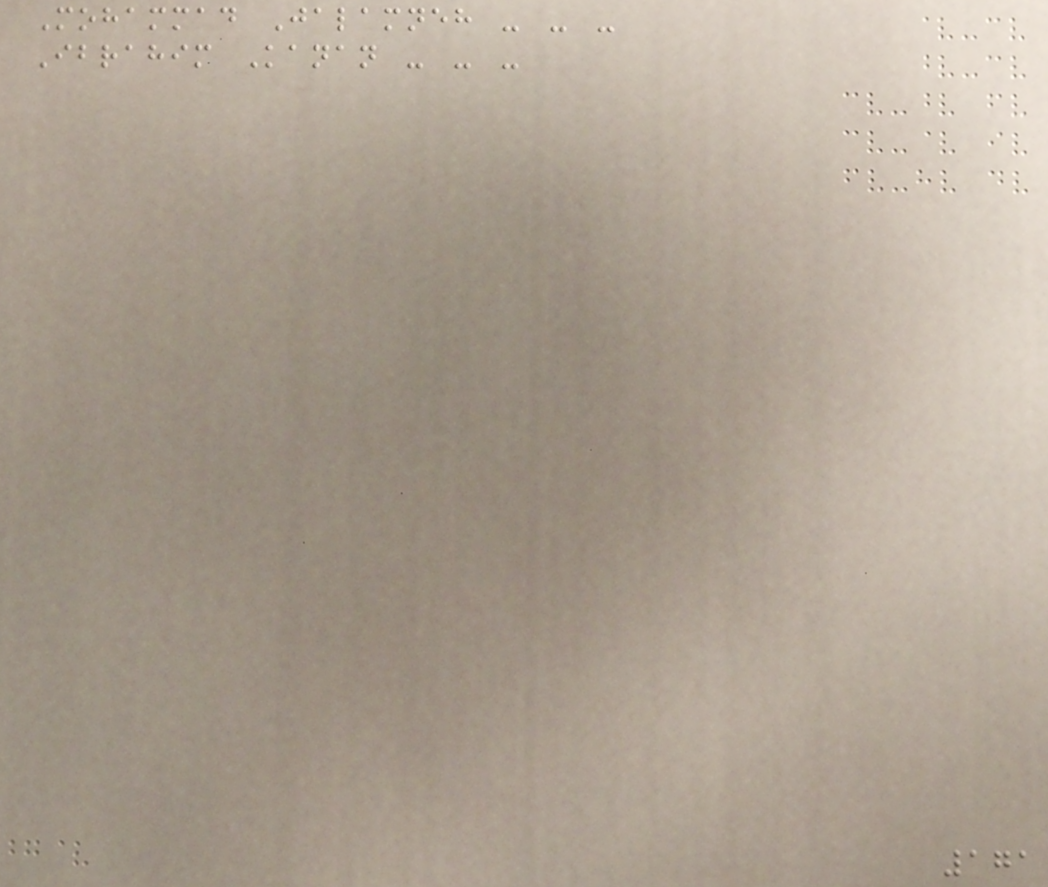Mohammad Jalamneh - - -
Ibrahim Kanan - - -
171
